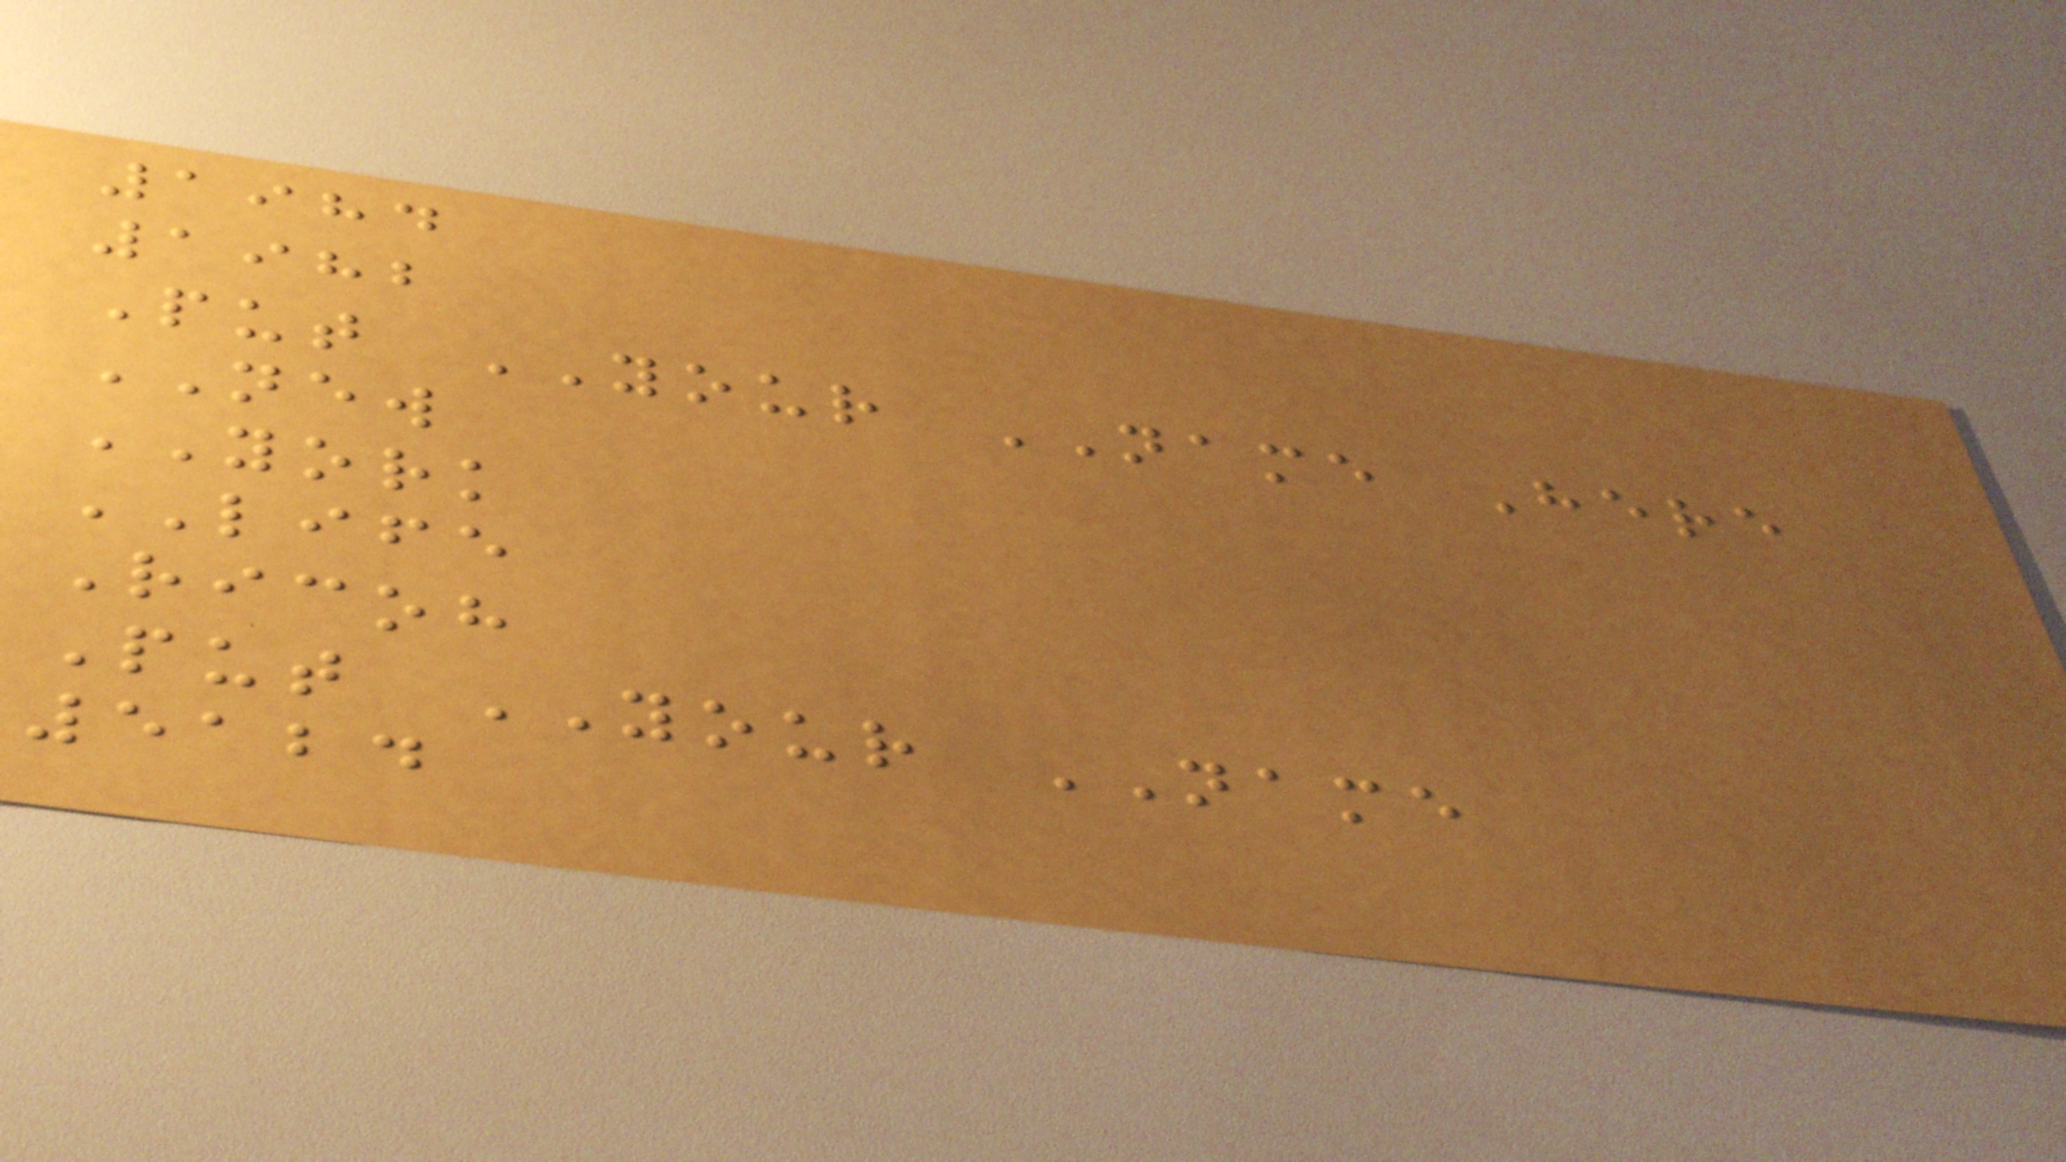1984
1982
Put YOUR NAME Here
NEW
YORK
LIFE
Ricoh
Put YOUR NAME
5124
